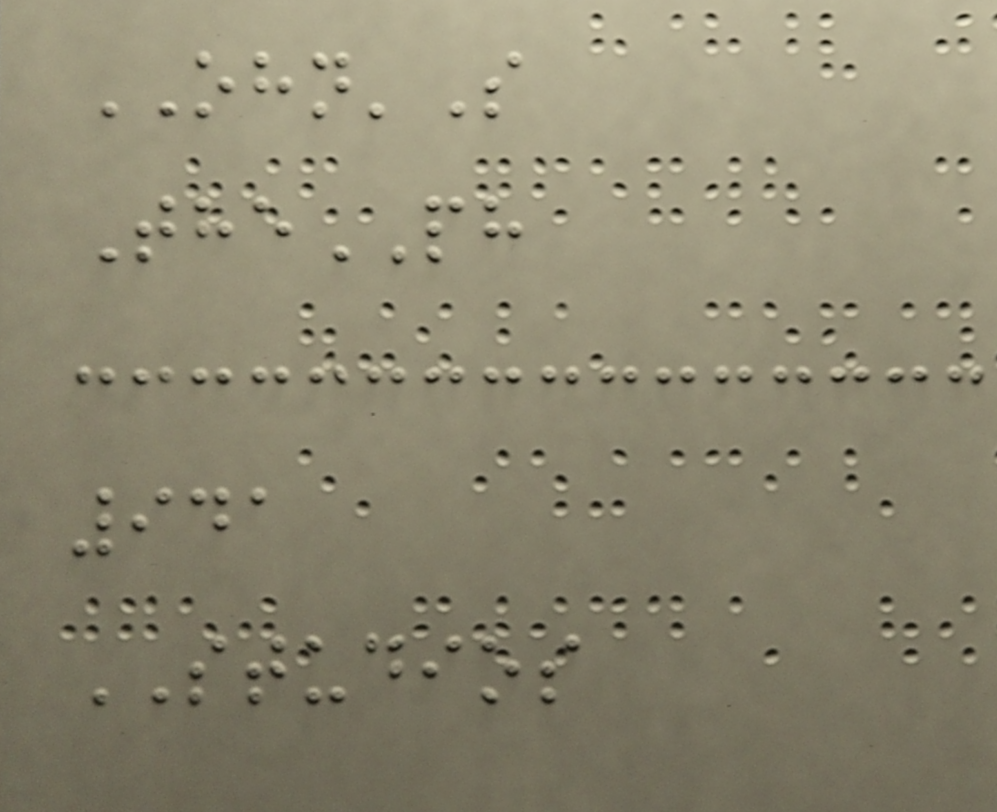OHN'S
ThePH
941
STUDIOS
